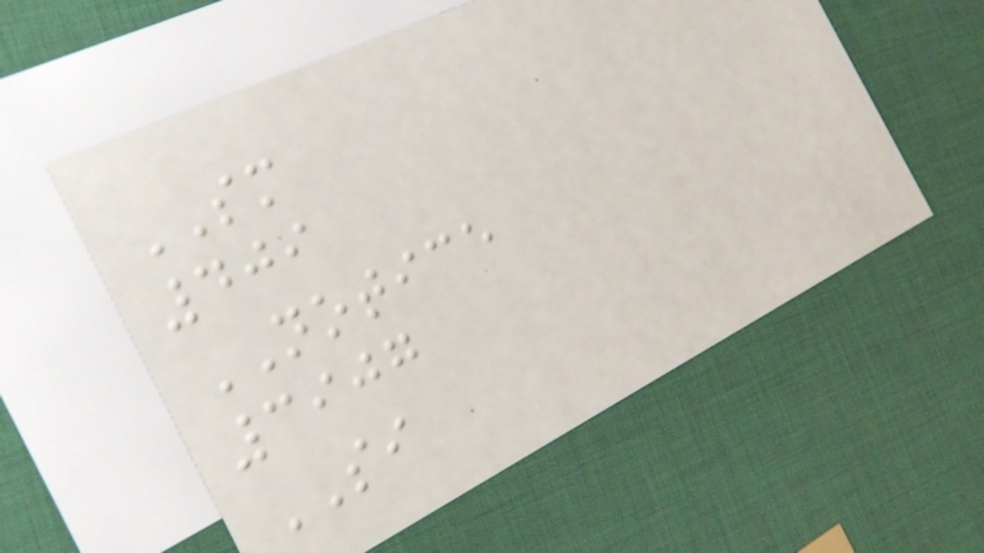SM
409
NOTICE
3907
SI
